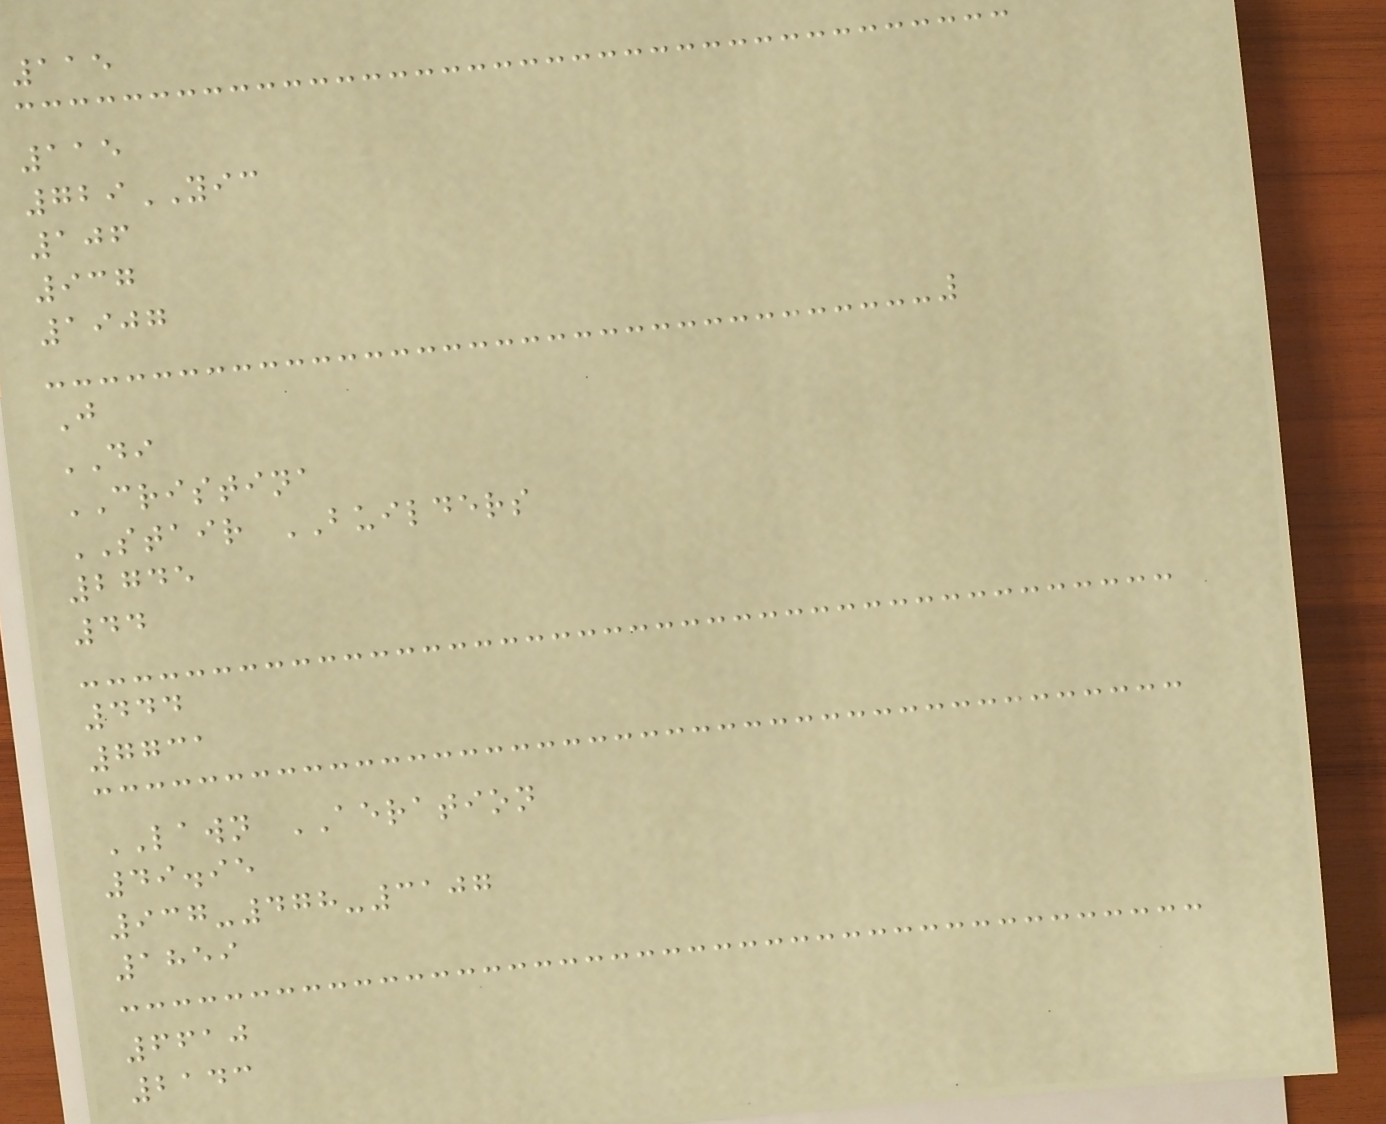115
115
729YIC
106
937
1907
J
DI
CRISTINA
STAIR BUILDERS
2745
44
444
7731
LAWN AERATION
49.95
937-478-3107
1859
6610
2143
